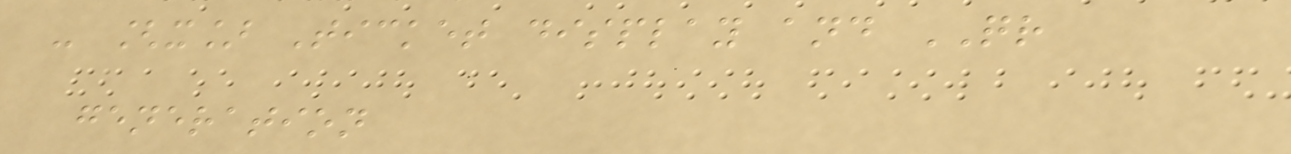- [x] Ticket display and QR
generation
